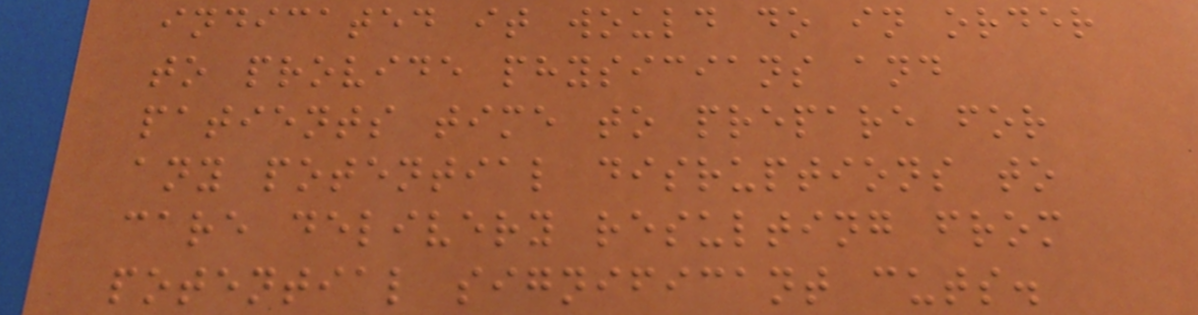indicated it would do in order
to provide physicians and
patients time to prepare for
any potential disruptions to
care delivery resulting from
potential significant cuts.
